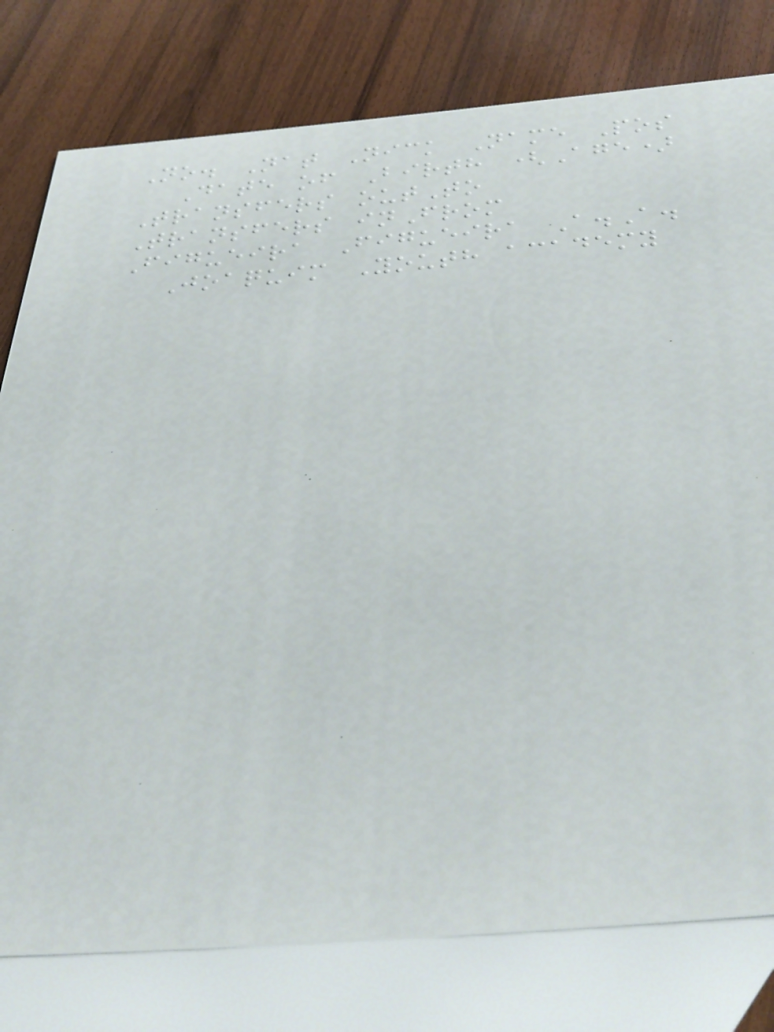No. Nat Nick Name Pos
Date of Birth (Age)
Transfers outTo
Transfers inFrom
Figueira Figueira A.A.
Joaquim Youth academy
